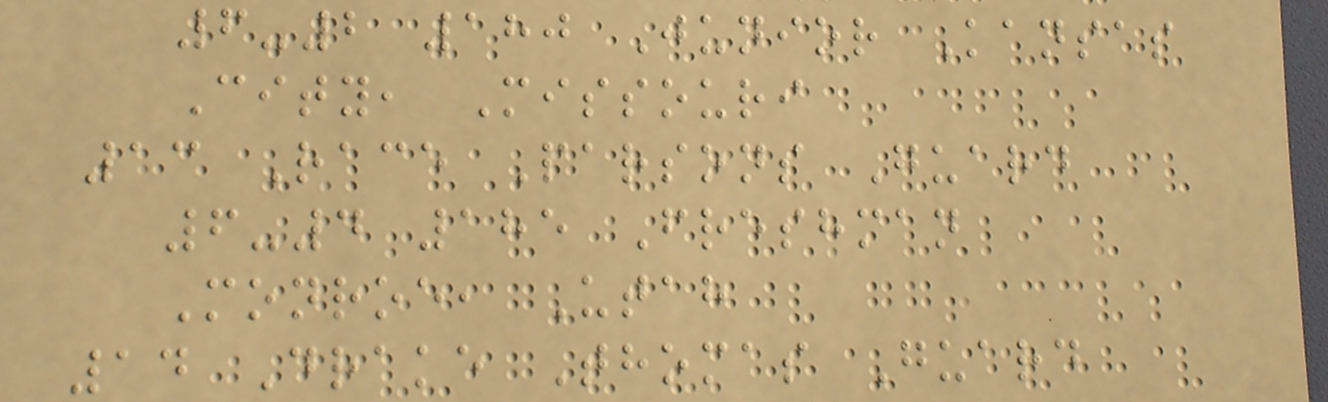6-2 180 Junior Kansas
City, Missouri
13 Race Parsons Guard
6-4 185 Freshman
Monroe, Utah
14 Drake Thomas Guard
